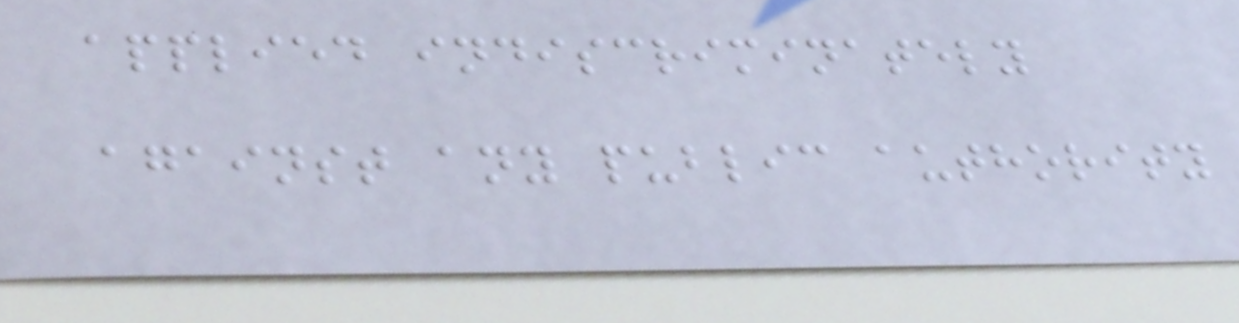applied indiscriminately
against any public authority
